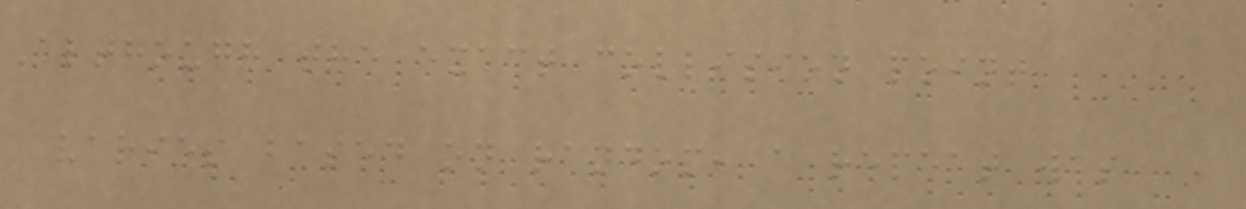Although the exact collision point
varies based on random, a repeat was
